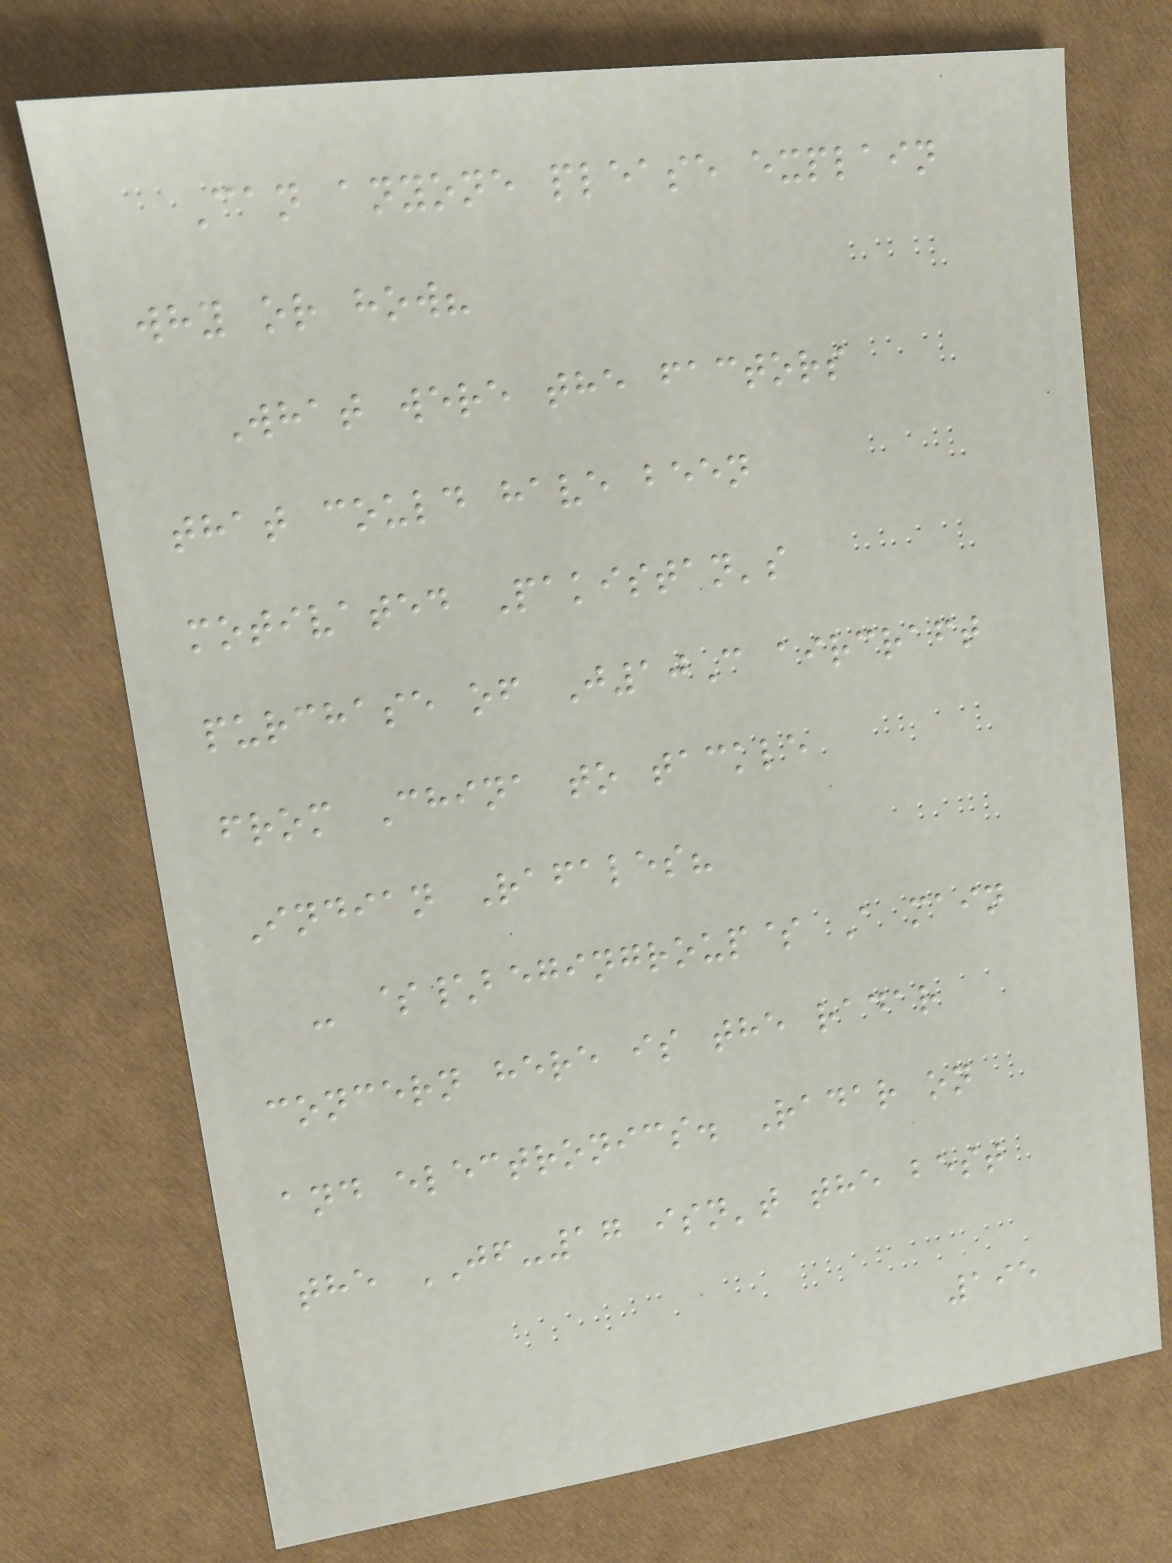Can anyone please explain
why or how?
What were the factors
that could have been
motivated Pakistan's
purchase of J10C aircraft
from China to tackle
Indian Rafales?
- $\begingroup$ A main
concern here is the radar
and electronics. Radar on
the JF-17 isn't the best
195
